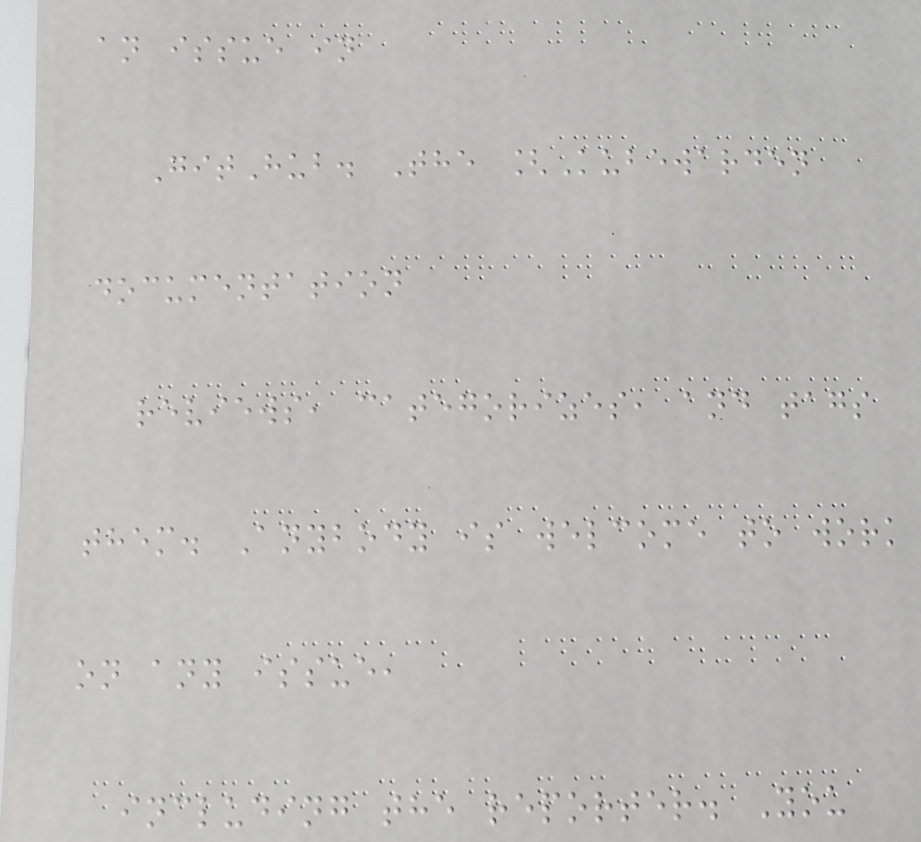an issue in
GitHub. The [Kubewarden
documentation
reviews, categorizes, and tags
them. Anybody is welcome to work
on any issue,
including the reporter. You
